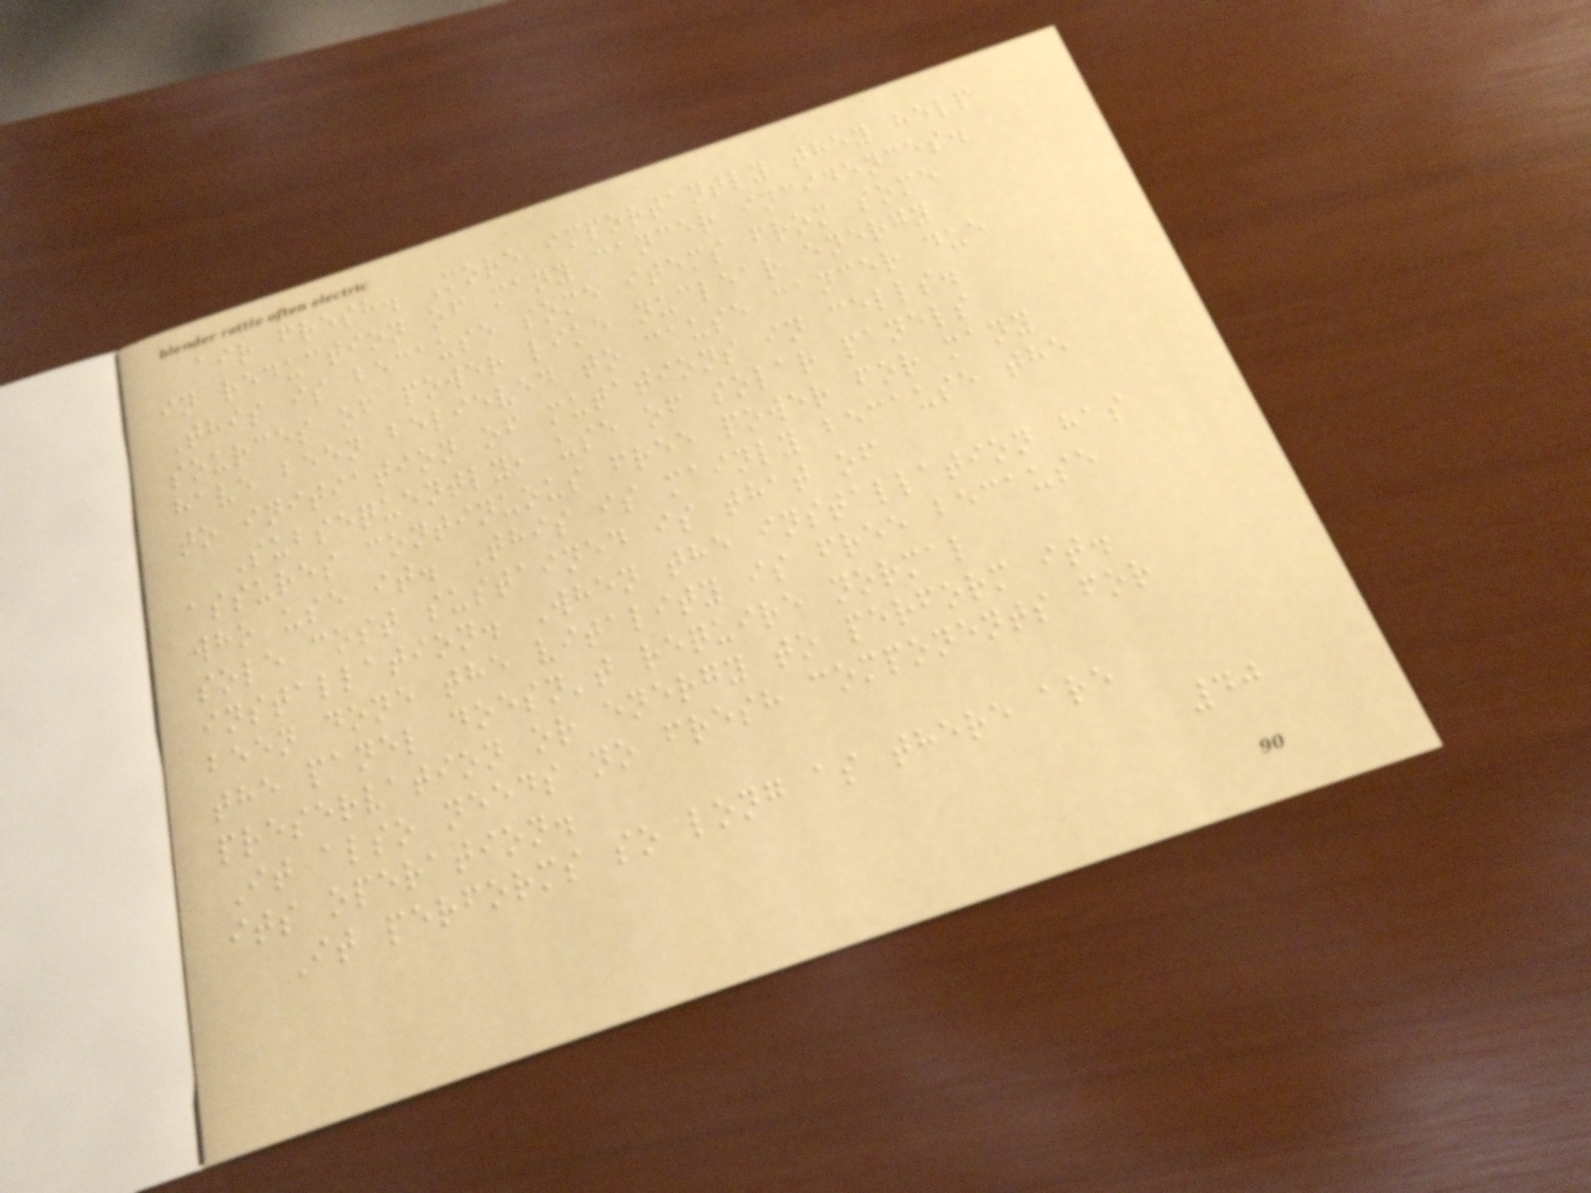air fresh. More importantly they help
in reduction of many cancer incidences.
This is because some items from some
sources of power like nuclear energy
have been believed to cause cancer due
to initiation of mutations in cells.
Subsequently, use of solar panels
assures continuous free power for many
who use it. This is mainly because the
sole cost sustained is that of
installation. When the installation has
been done the vitality is free because
the panel doesn't require normal
preservation or energy to perform it.
It also needs no fresh components for
its operation.
It performs so long as there are
40
